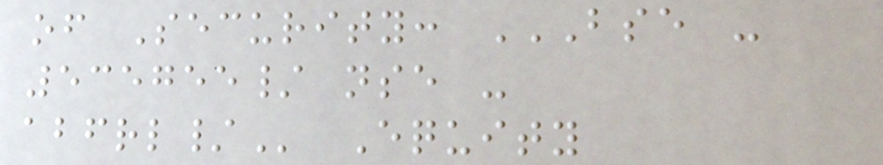of Security: BSE -
535755/ NSE -
ABFRL/ Equity
